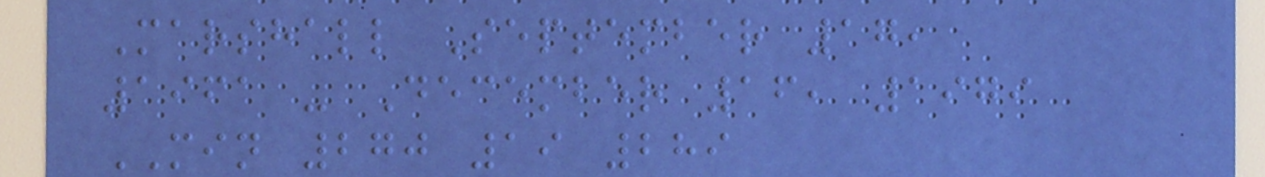Marshall September 17,
1961 - December 16, 1979
MIN 270 19 289
